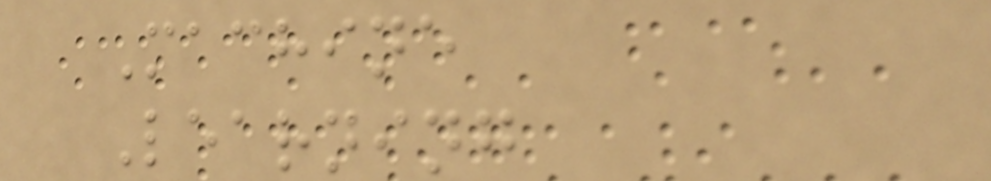Machine
Learning
